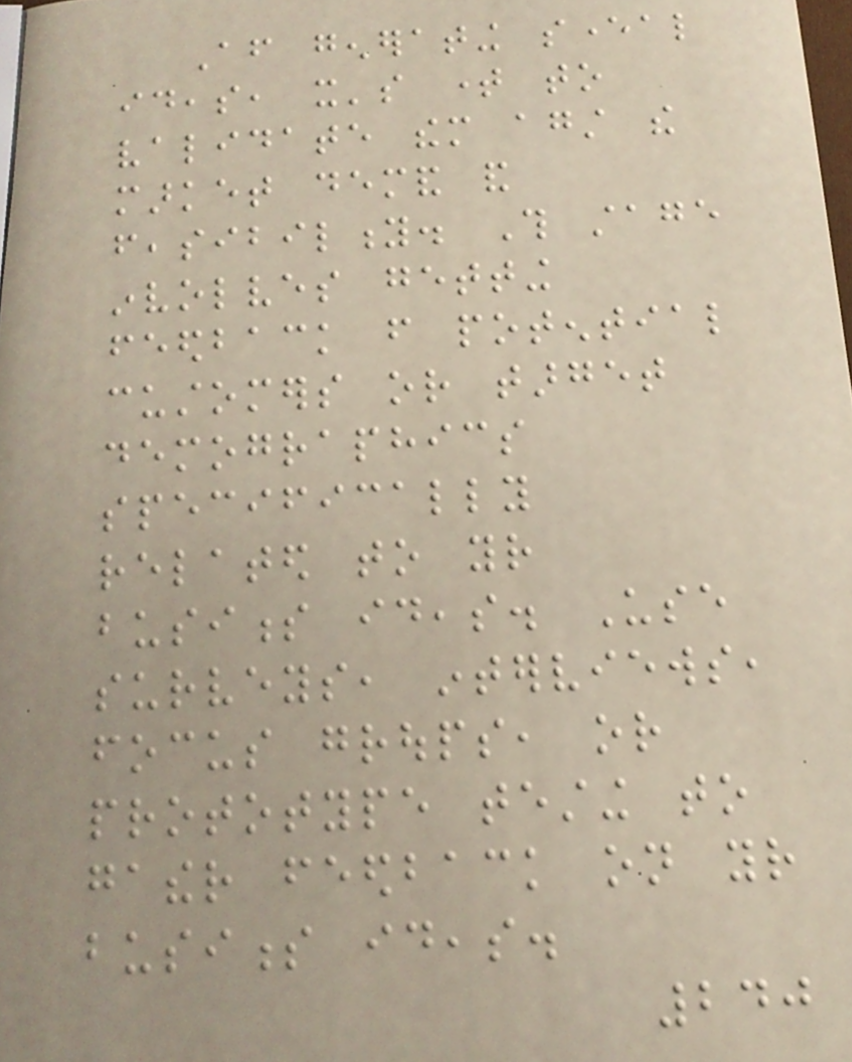After generating several
ideas, it's time to
validate them against the
market demand and
feasibility. This stage
involves getting
feedback from potential
customers or target
demographics
specifically
related to your
business ideas. Use
surveys, interviews,
focus groups, or
prototype testing to
gather feedback on your
business ideas.
240
